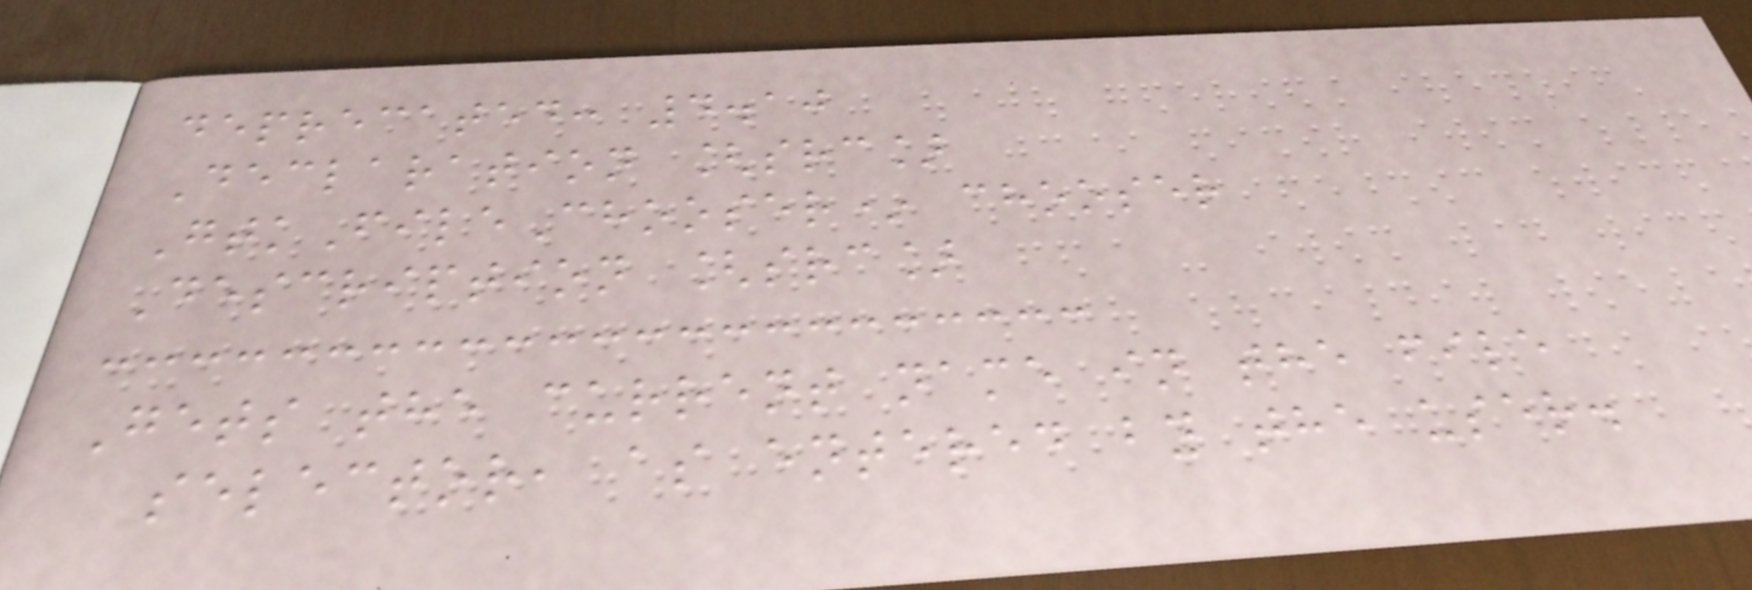deprecated: 4.10
Declaration [src]
GtkFileChooser* chooser
Description [src]
Gets the current name in the file
selector, as entered by the user.
